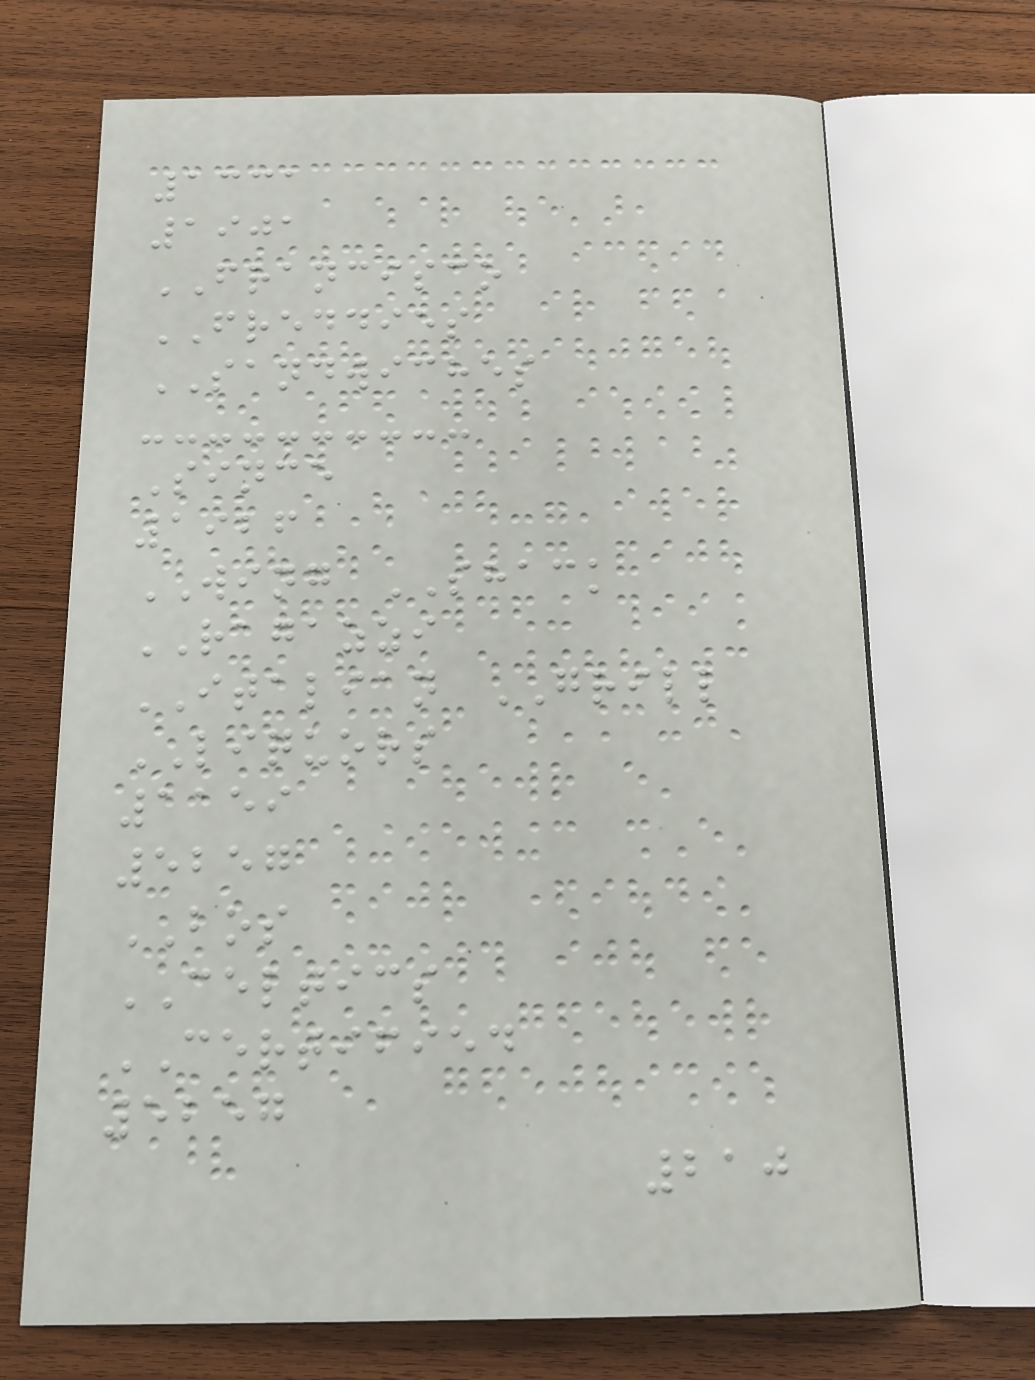1331
1901
FRANCISCO
FREDDIES
SANDWICHES
Since
1926
WING SHACK
RAGAZZI
ITALIAN GRILL
LIQUORS
1159
5257
BOS
CELTICS
CERTIFIED
5257
210
